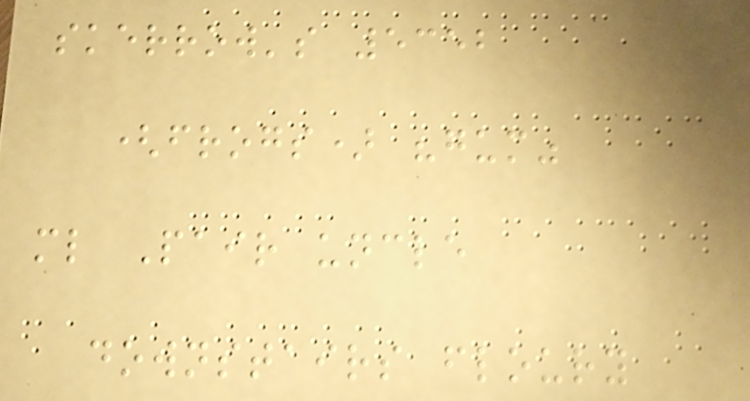skerrow's 5352
(frogs) "gum"
ml Pair uncle
downstairs floury
